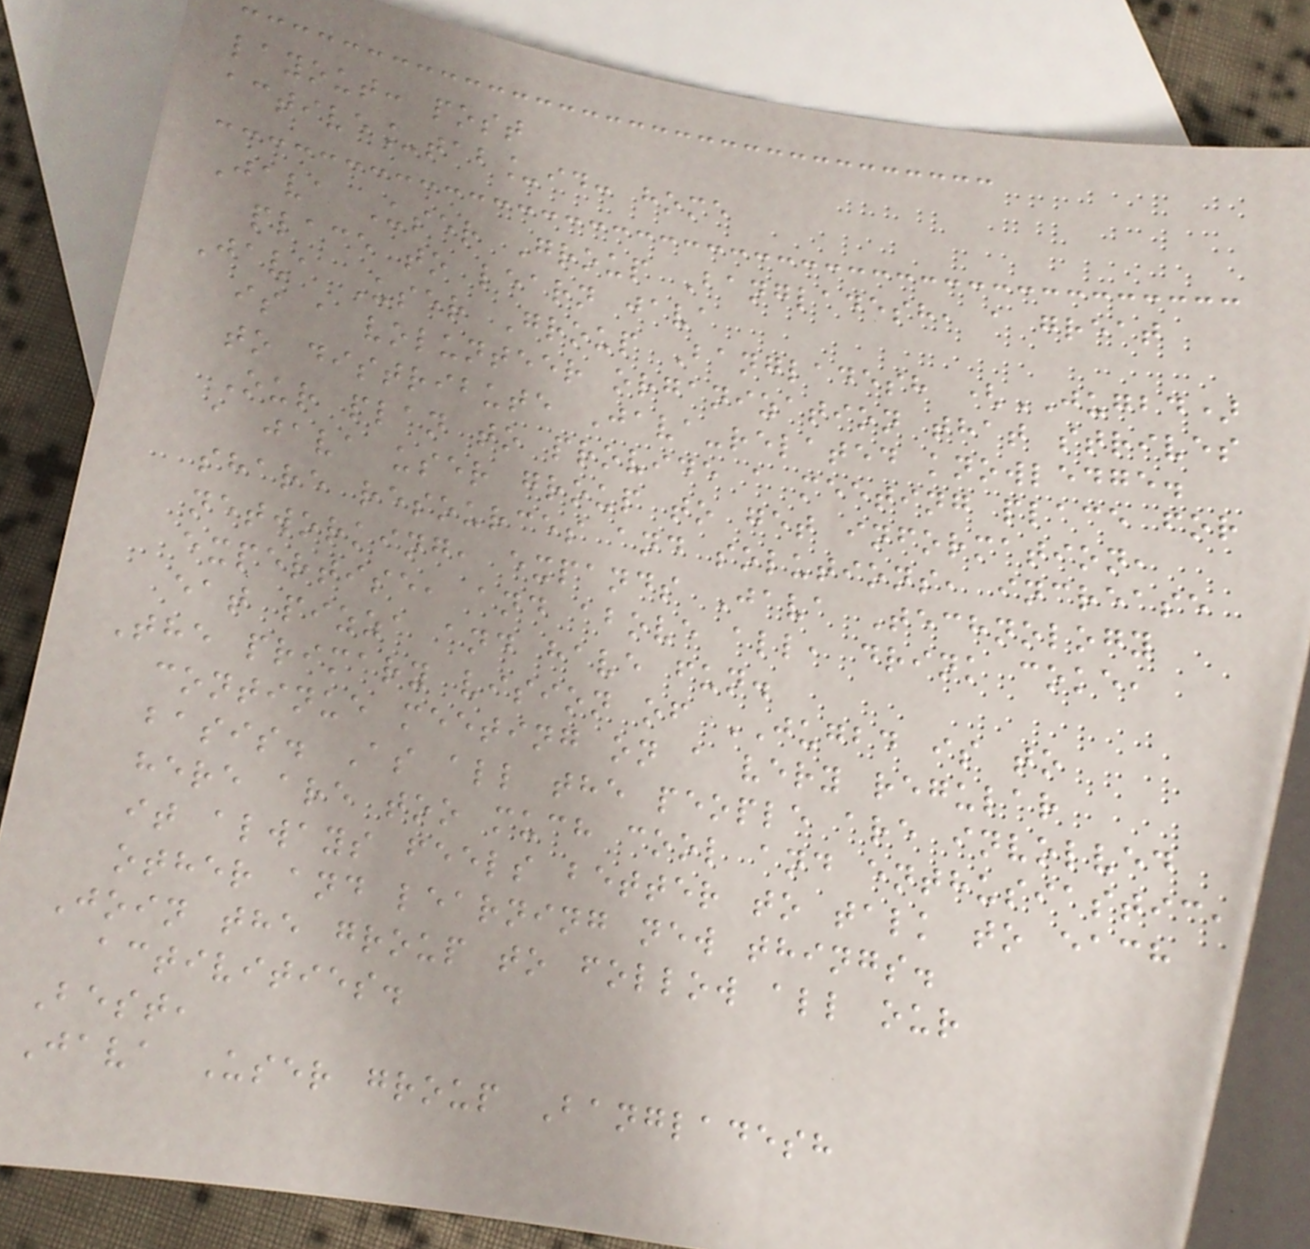layout: post
active_tab_id: home
Java User Group Bangladesh, a great
place to learn java
Java User Group Bangladesh (JUGBD)
is a volunteer organization that strives
to distribute Java-related knowledge.
Our plan to provide a meeting place for
a java user group to get information,
share resources and solutions, increase
networking, expands Java Technology
expertise, and above all, drink coke,
eat pizza and have fun.
The primary vision of JUGBD is to
continue meeting on a very regular
basis. As all the people are involved
here are too much cool and enthusiastic,
it always feels better to talk to each
other and learning new things.
Join the group to follow all our
activities.
Best,
Java User group Bangladesh
